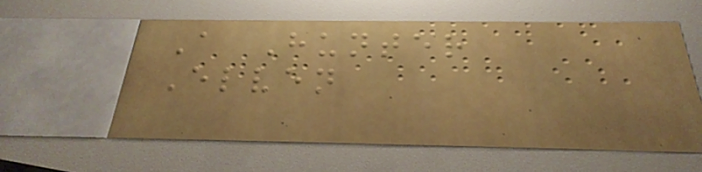A Hunter
Elven
